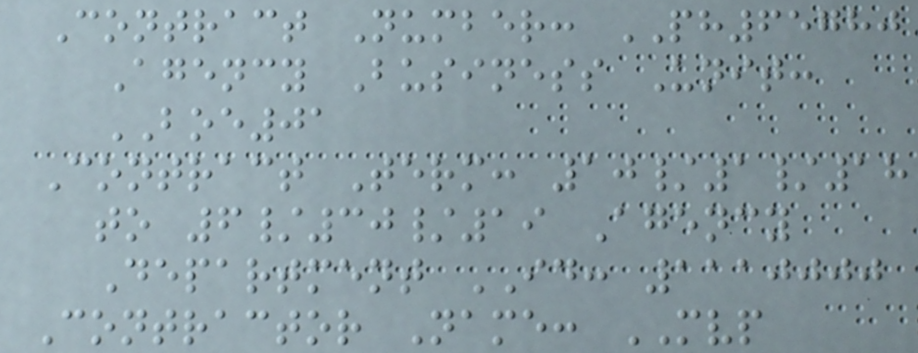Contract Number: PH65780
Agency Business Unit:
BOE01
Contract Term: 10/1/18
to 6/30/19 Agency
Department ID: 1110000
Contractor Name: MVP
